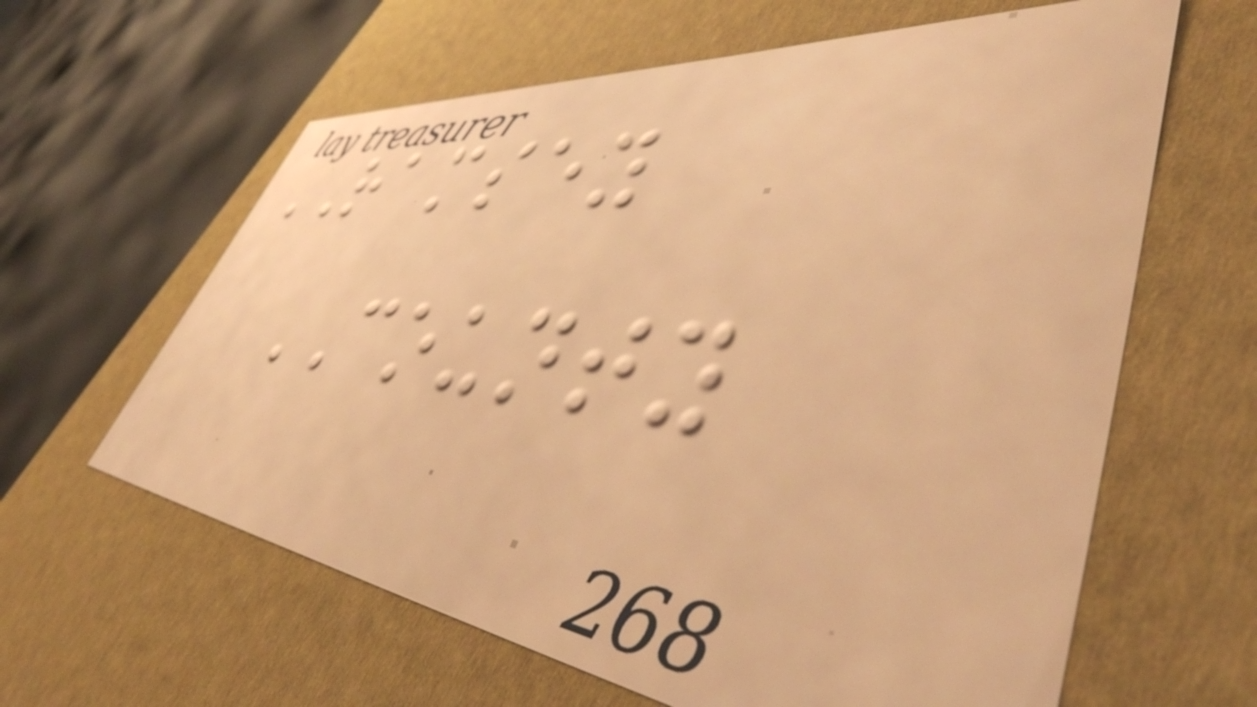RAMSEY
COUNTY
